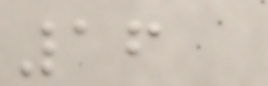16
